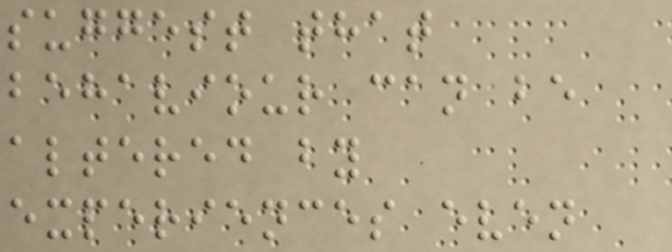suggest that
behaviour can be
altered by
experiences even
